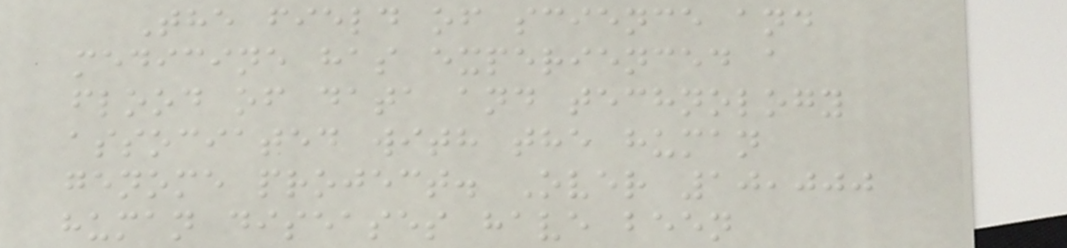The field of science and
medicine has experienced a
flood of data and technology
associated with the human
genome project. Over 10,000
human diseases have been
